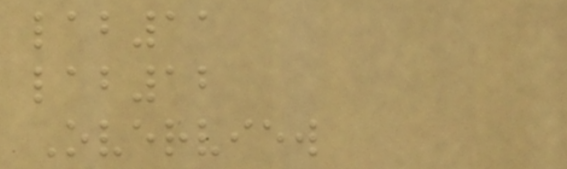lab11
lab12
Overview
